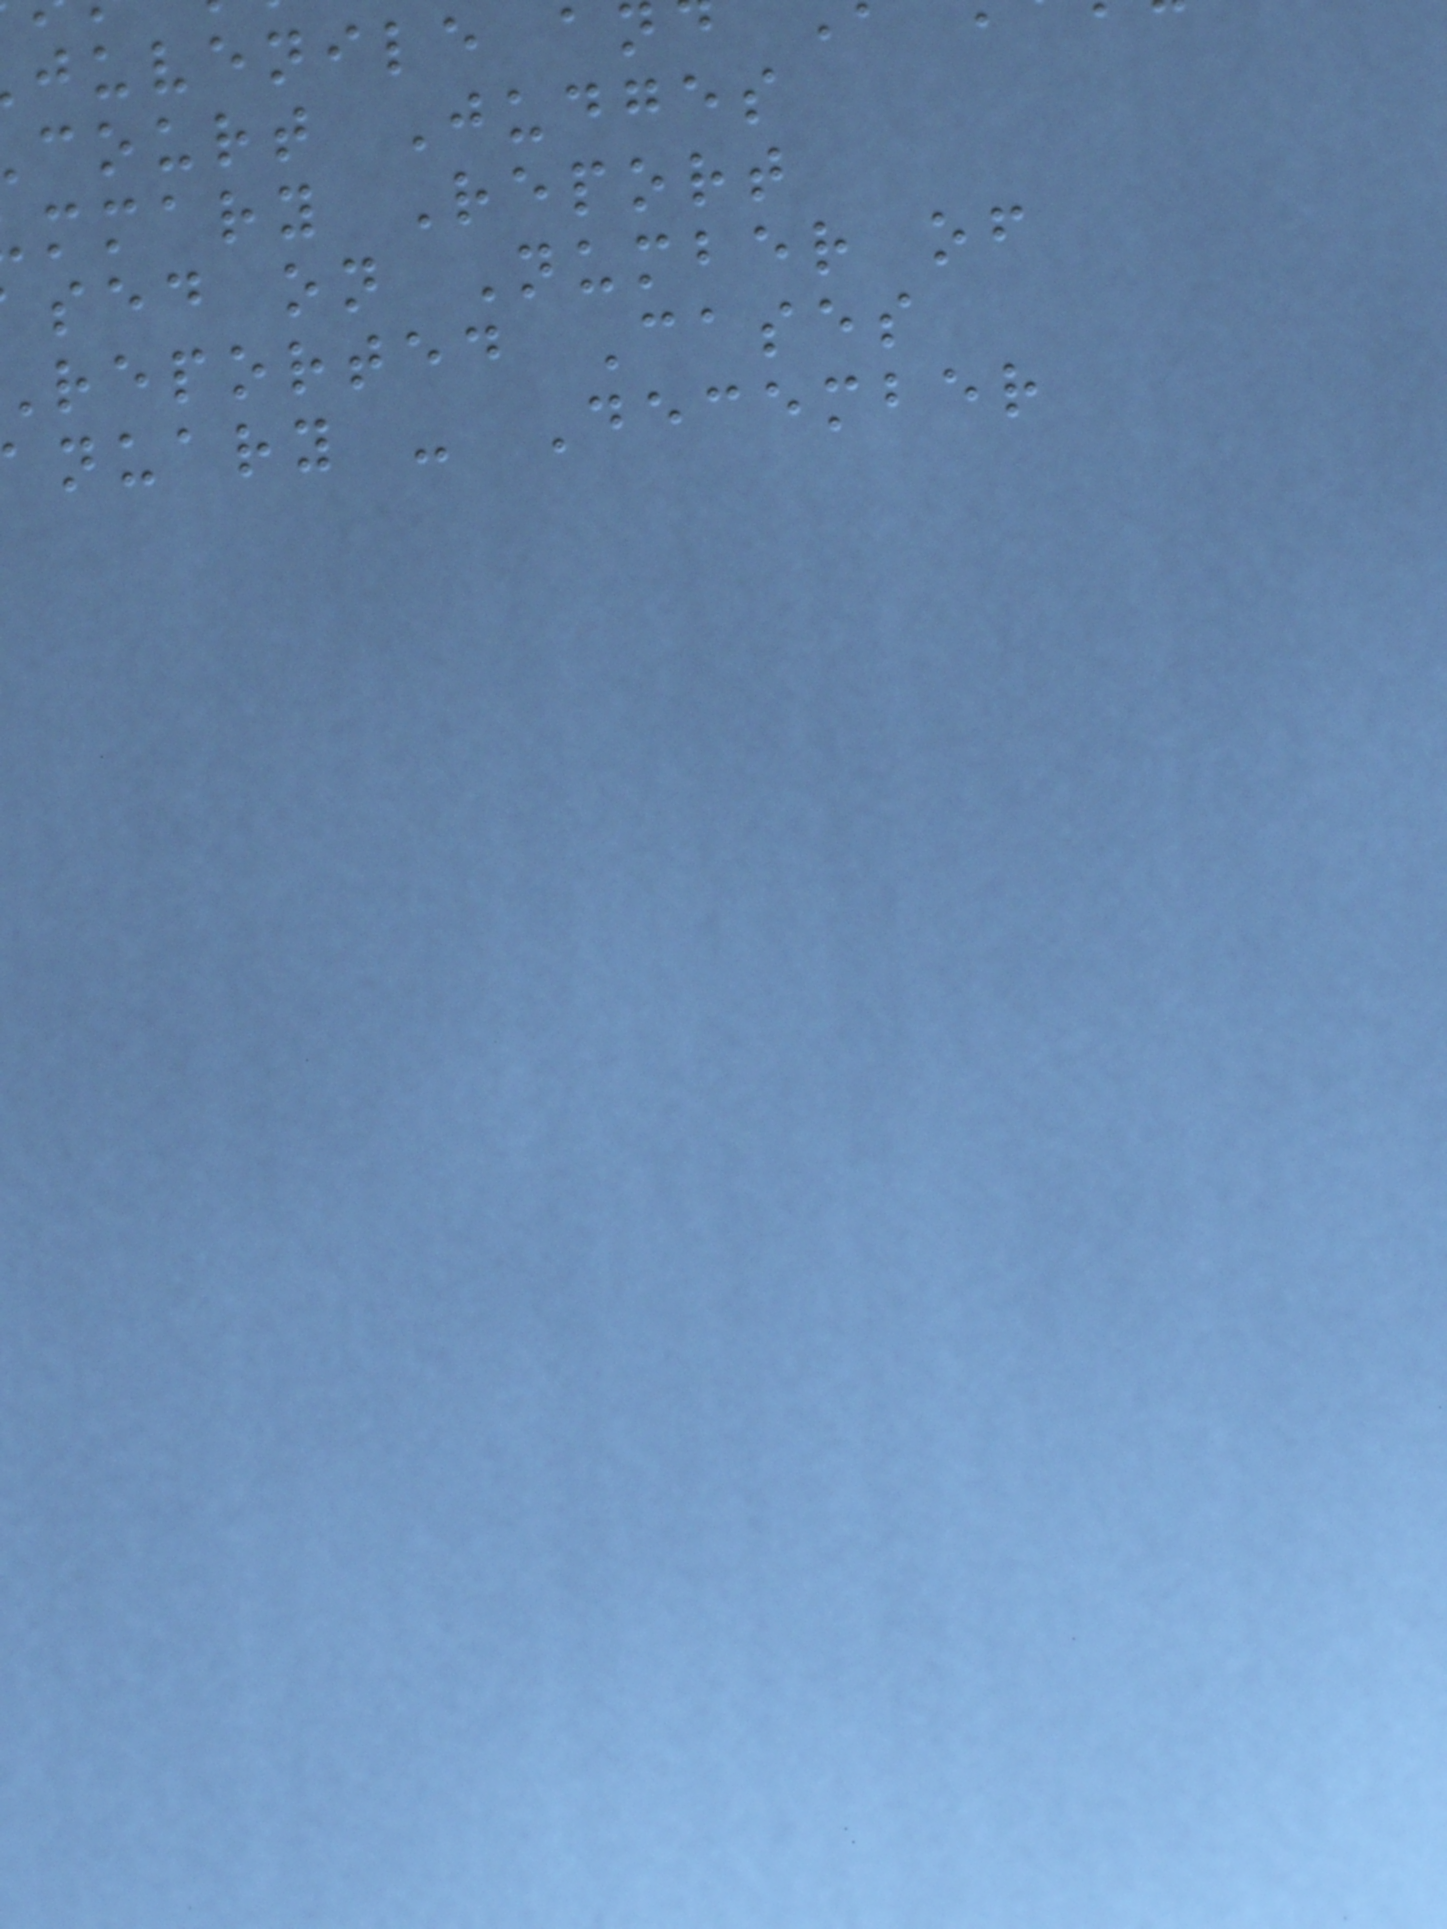juvenile a
court Judges
mmary Report
sed on Number of
reported Cases
anuary - December
